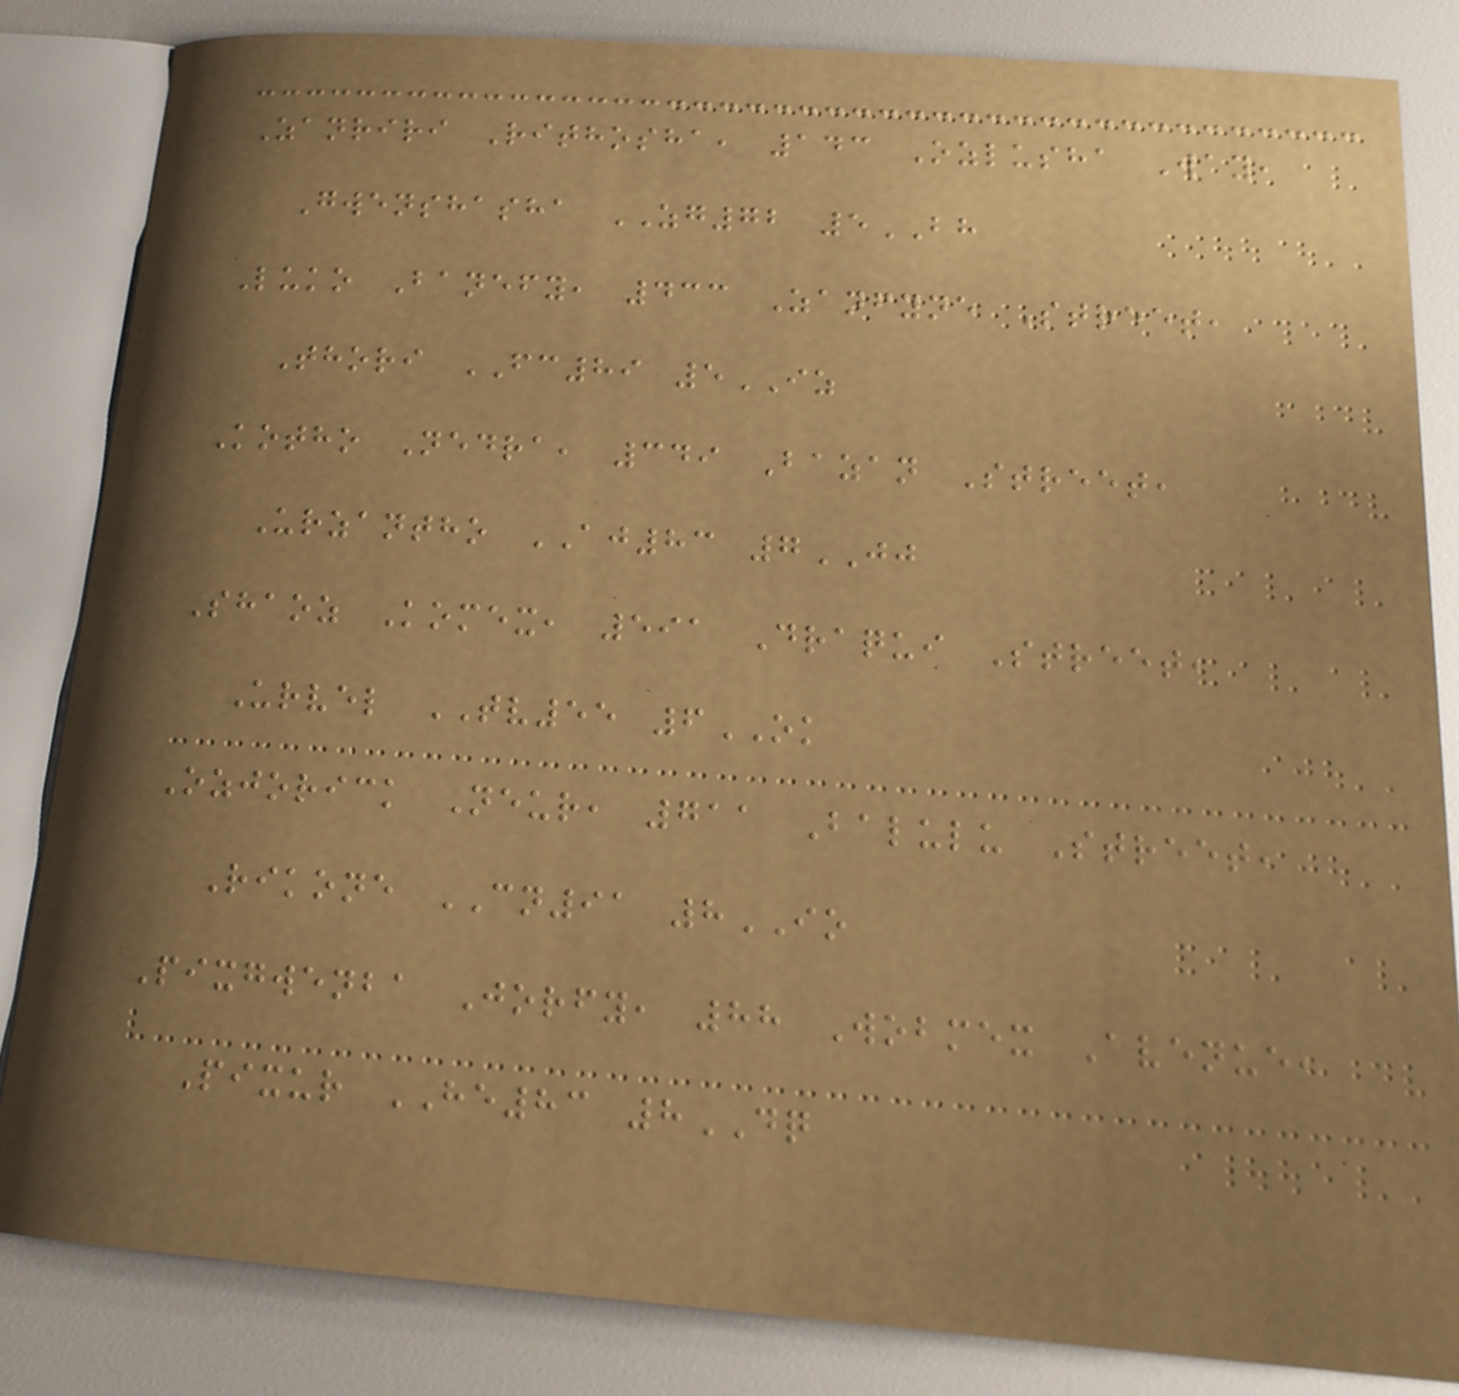Zanriri Rithosha, 143 Ozlusha Way,
Gwenshasha ZG72 5BH
Luko Banefy, 433 Zanfyne Street,
Thori FC89 5IZ
Kotho Nedra, 349 Bazan Street,
Urzantho AJ83 7JJ
Shaoz Komex, 591 Draqui Street,
Urvel TV55 6OK
Ozjorick Neur, 711 Balulu Street,
Rikone CN91 8IO
Pixgwenba Jorfy, 88 Wobmex Avenue,
Pixur HE83 8DQ
